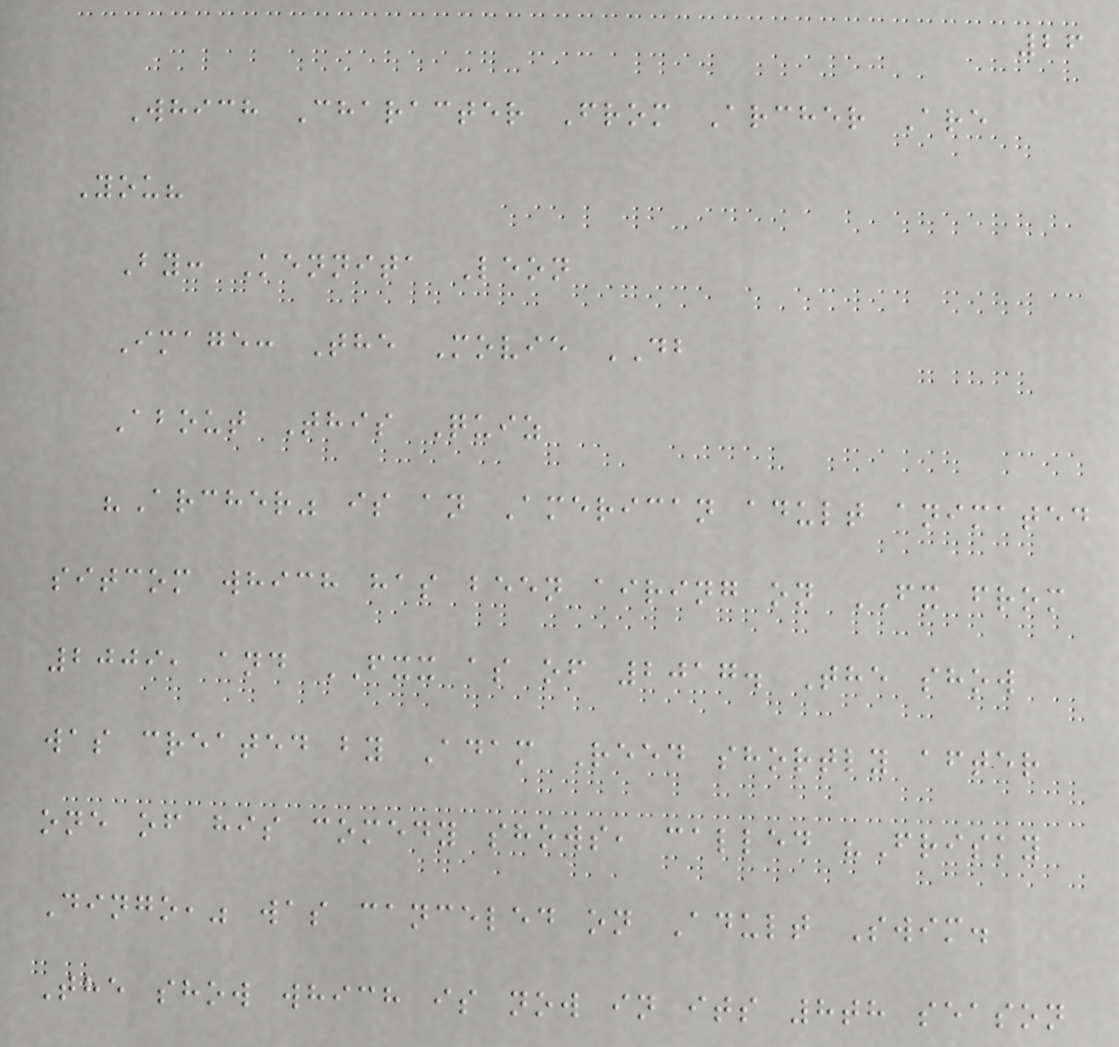26
Which Character From Archer Are
You?
By: Kennita Leon
Image: The Movie DB
About This Quiz
"Archer" is an American adult animated
sitcom which has been airing on FX from
2009, and FXX as of 2017. The show
was created by Adam Reed shortly after
one of his comedy shows, called "Frisky
Dingo," was canceled on Adult Swim.
The show which is now in its 8th season
